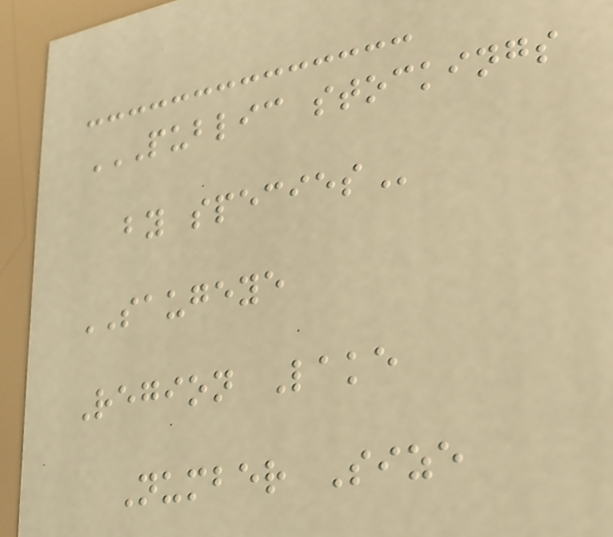PUBLIC STOCKINGS
BY SPECIES
SAUGEYE
Region Lake
Number Size
